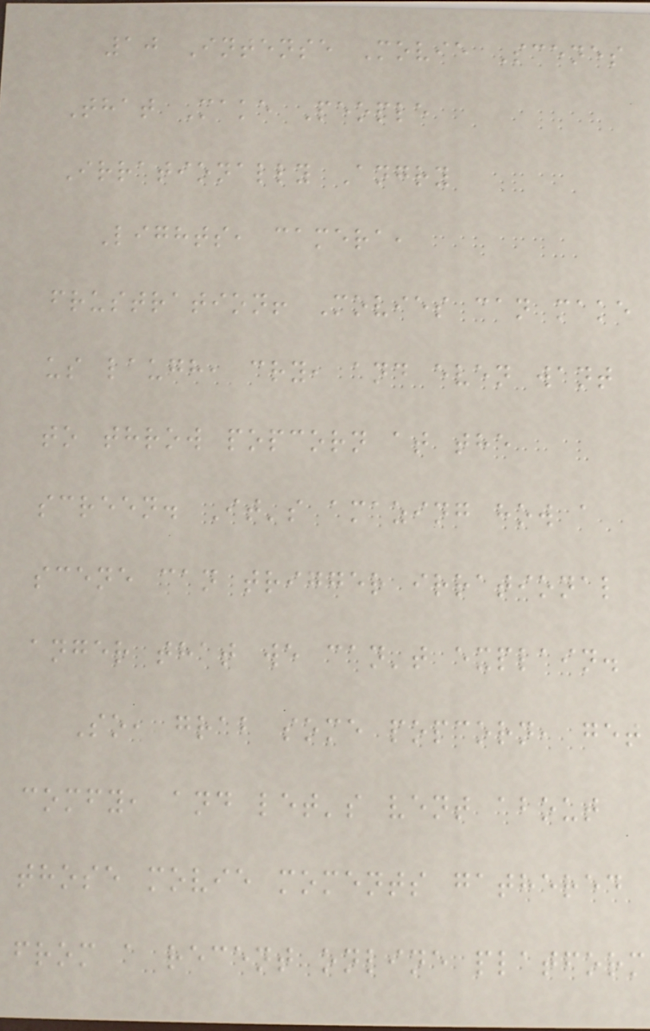10 Intense Movie Scenes
That Make People
Irrationally Angry
Lights, camera,
frustration! Movies can make
us laugh, cry, and even want
to throw popcorn at the
screen. It's amazing how a
scene can trigger irrational
anger that we can't explain.
So, grab some popcorn, get
comfy, and let's vent about
those movie moments gathered
from a recent online platform
